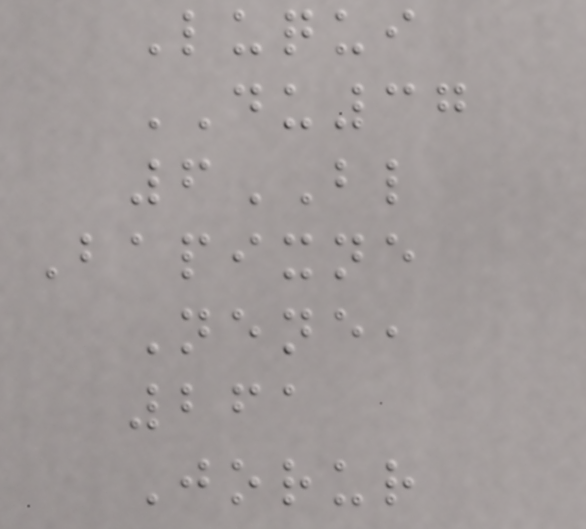Luqui
DU37
6BL
Bapixne
Nene,
261
Jorur
